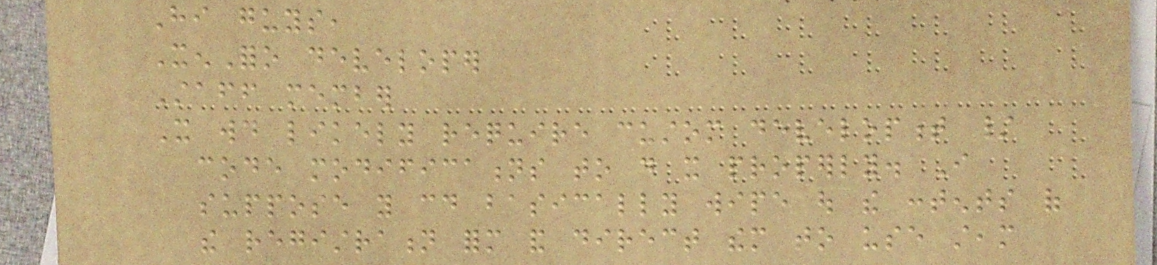Hi guys,
XenForo developer
Staff member
It would likely require custom development /
code modifications to do it properly. I
suppose you could basically wipe out the contents of
the registration form and direct them to use steam
